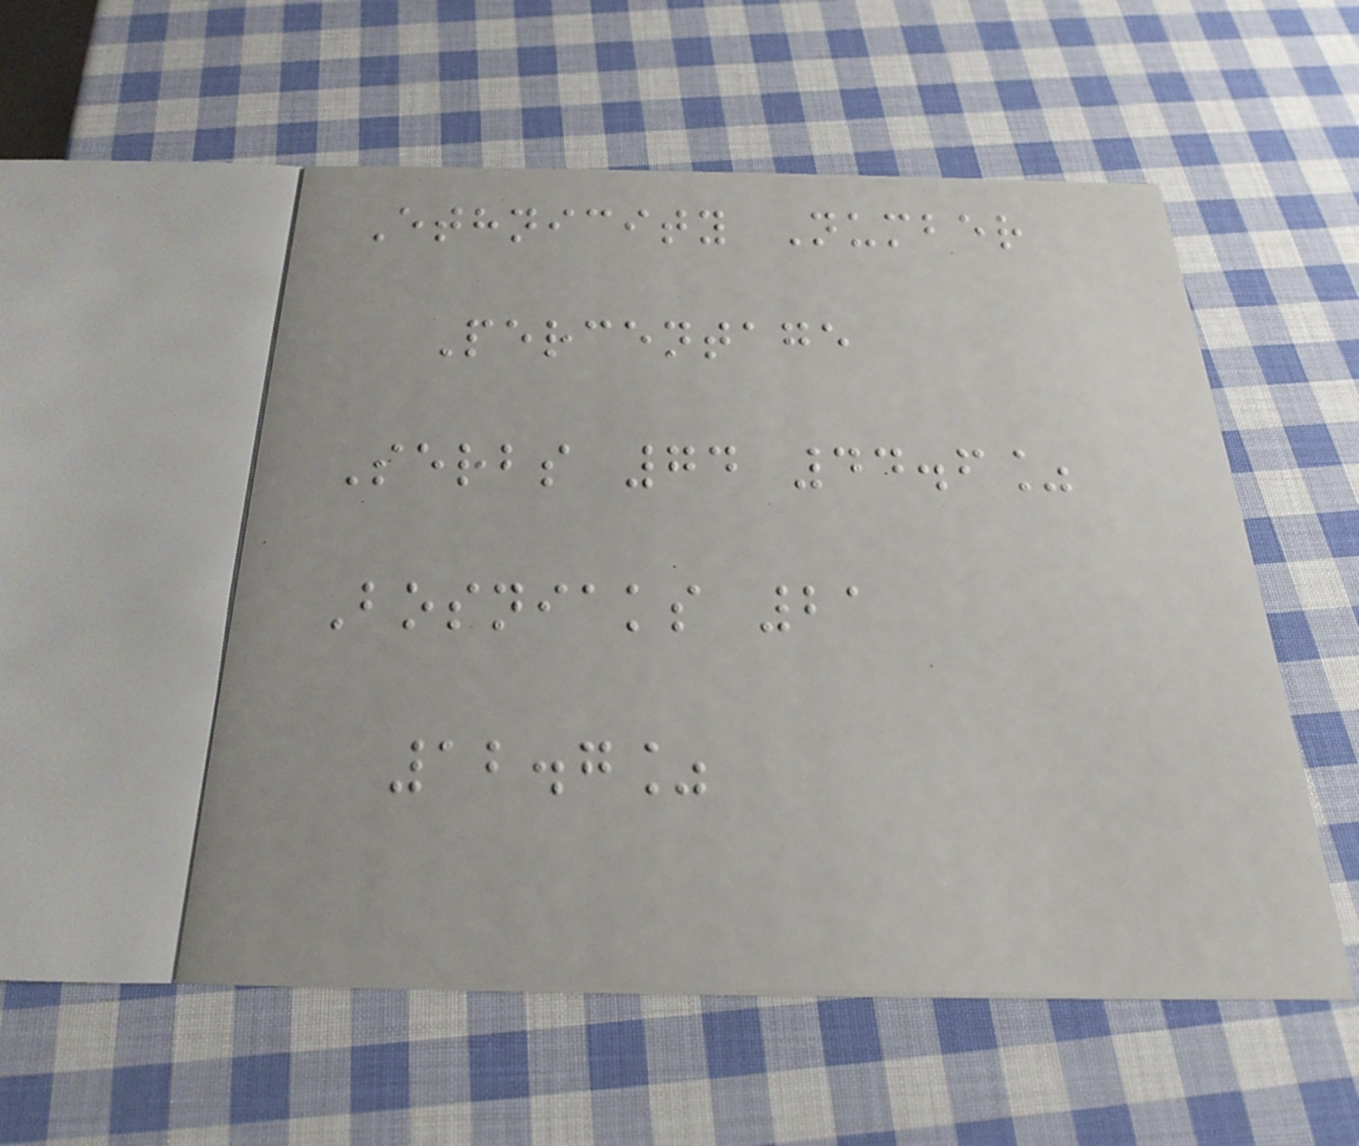Ethnicity Number
Percentage
Serbs 74 44.6%
Bosniaks 21
12.7%
